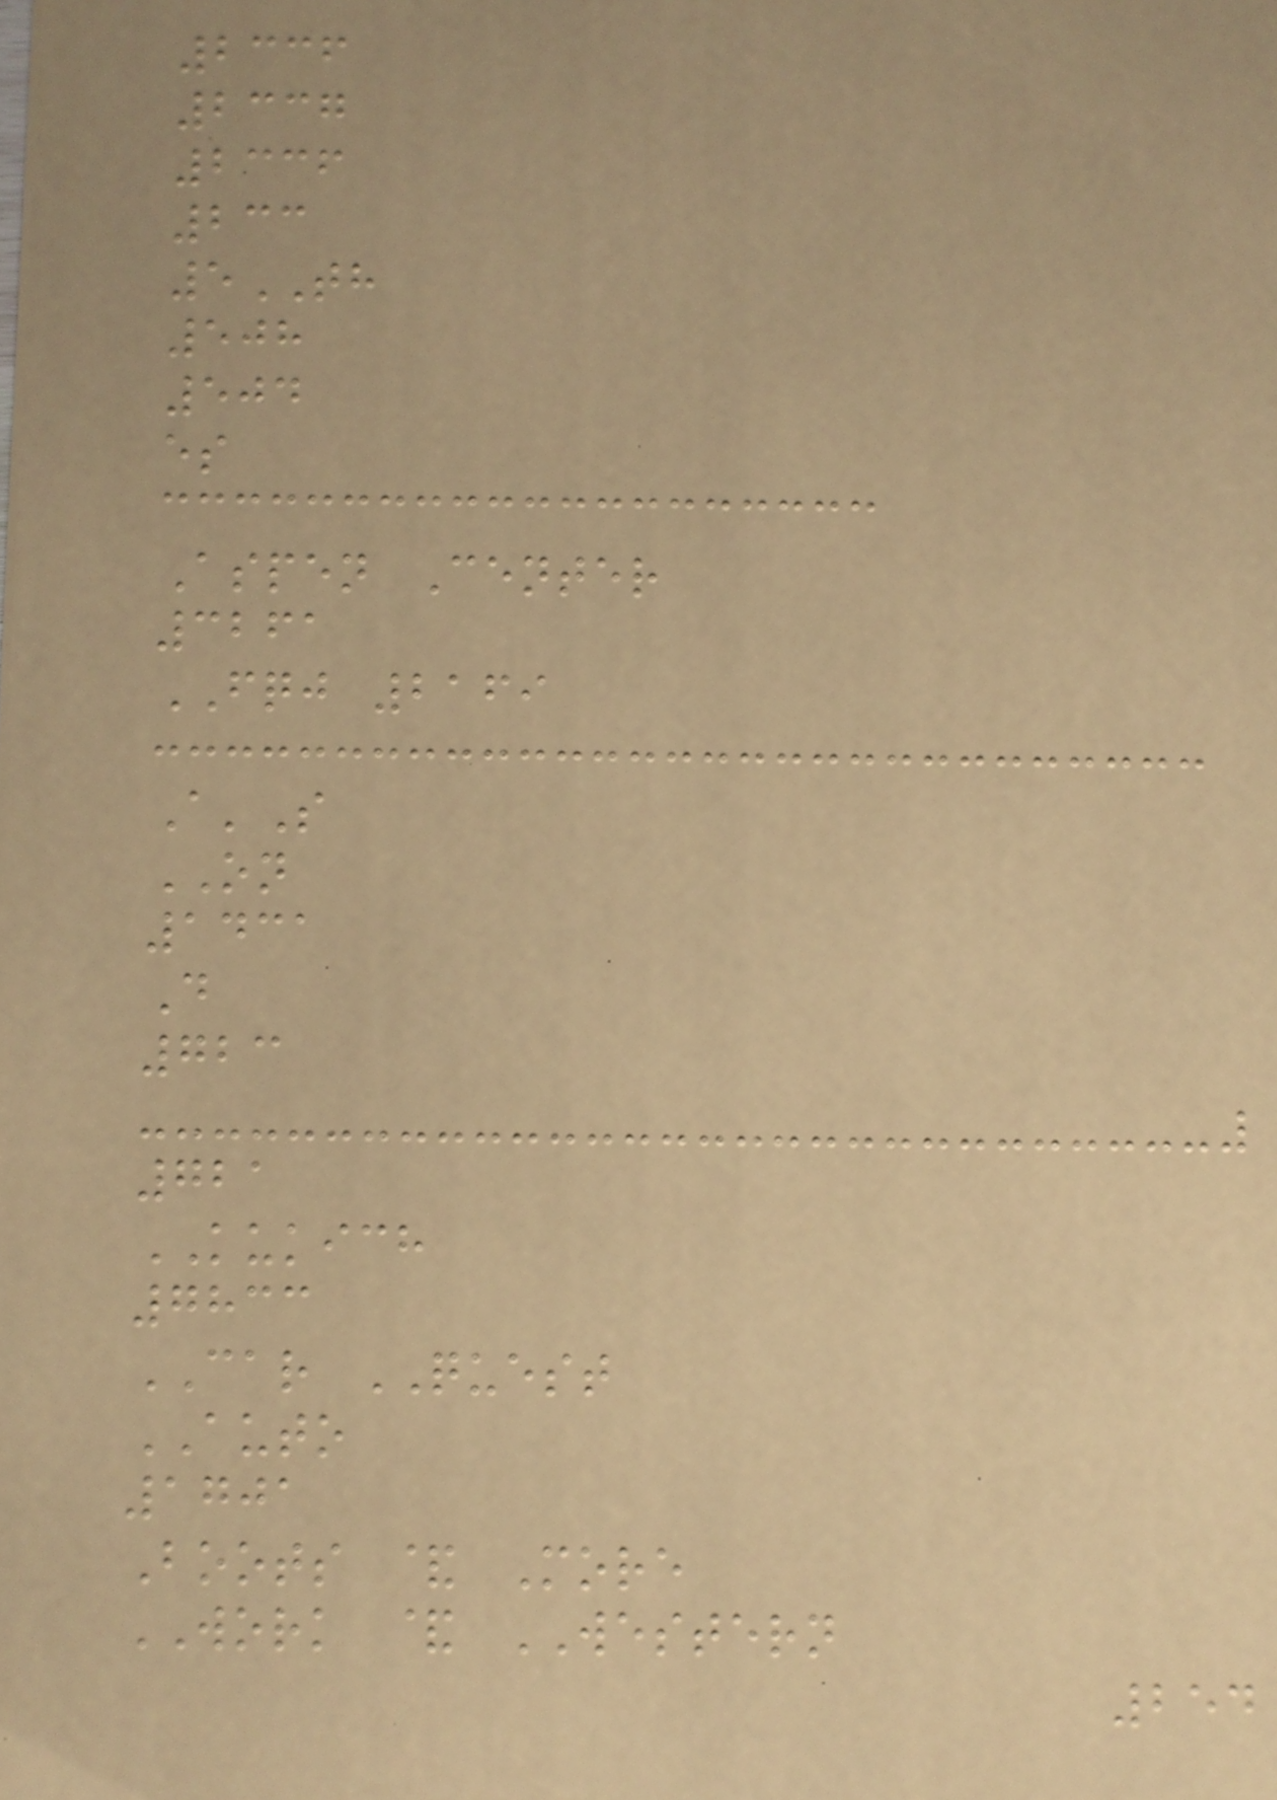2336
2337
2336
233
5TH
508
504
es
Aspen Center
3261
FQJ 2169
A'S
ON
1431
D
723
721
KUKICH
7833
CAR QUEST
AUTO
1701
Boots & More
WORK & WESTERN
254
